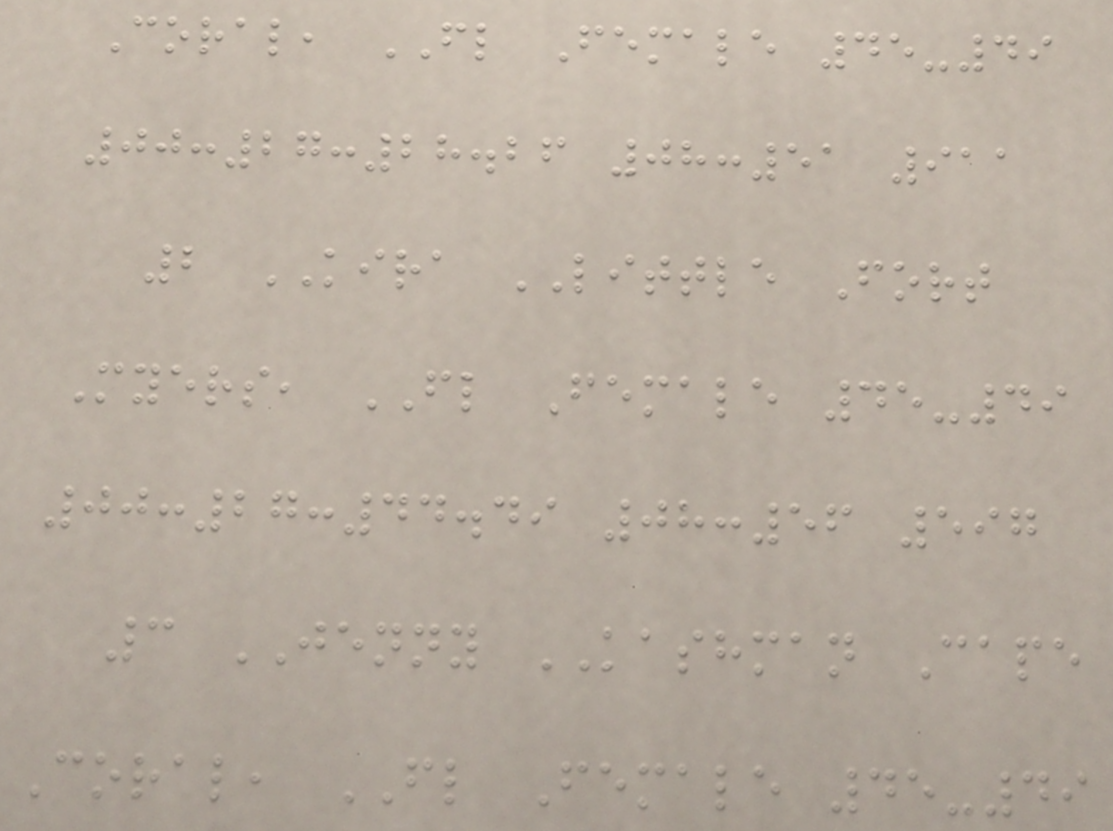Coral, FL Female 45-49
00:27:28.26 08:51 911
2 KIRA LITTLE Fort
Myers, FL Female 45-49
00:27:44.49 08:56 597
3 JENNY KASHMAN Cape
Coral, FL Female 45-49
